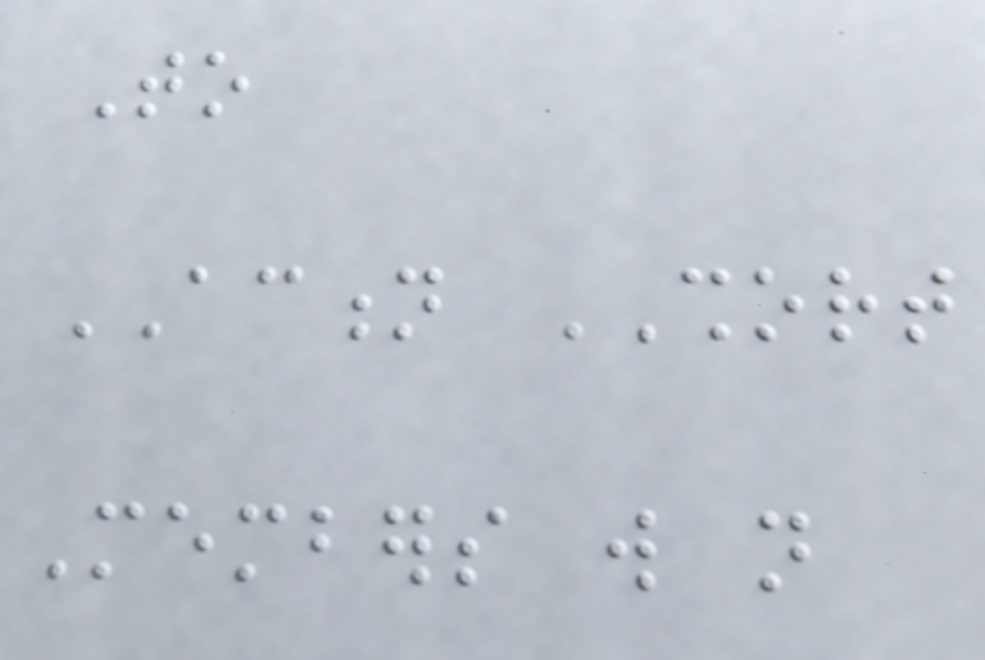To
ACTION SHORT
Members will not
